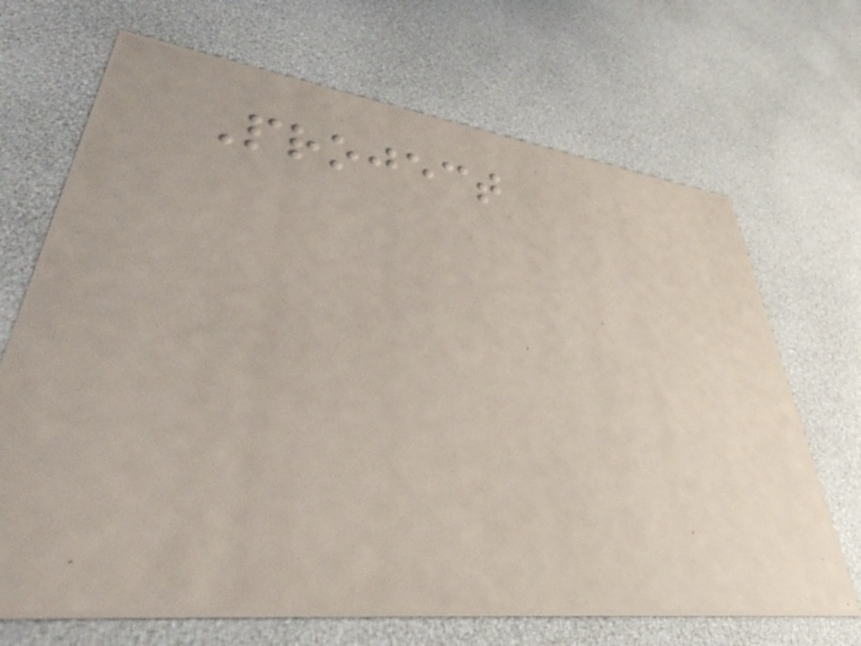Project
